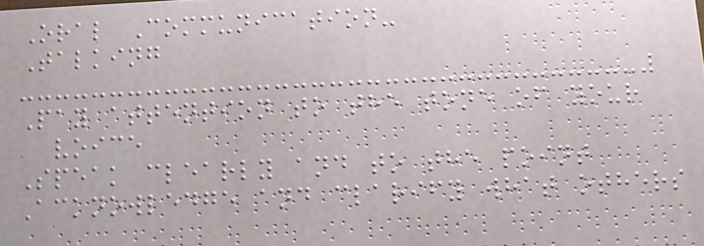Oral Communication-
Talking
Pay attention to the tone of your
voice
Speak clearly and to the point
Acknowledge and clarify what others
